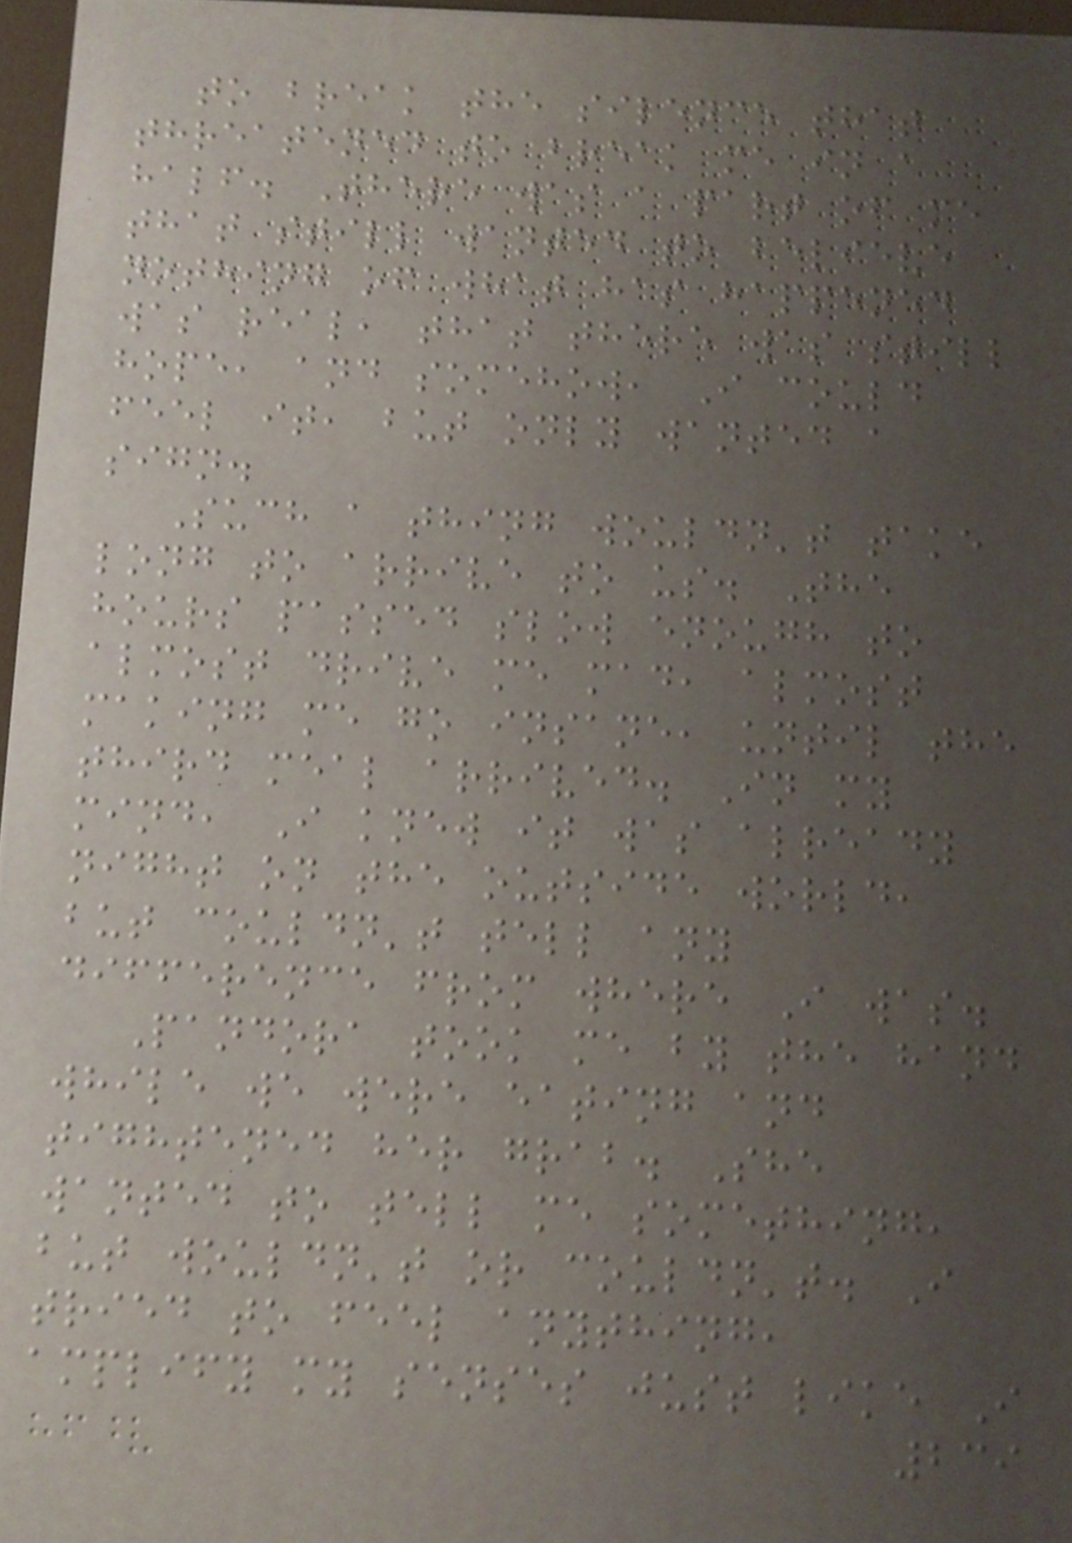to break the silence that
threatened to break me in a
half. There was a part of me
that still wanted to believe
nothing of what has happened
was real, that there was still
hope, and somehow, I could
feel it, but only wanted a
sign.
Such a thing wouldn't take
long to arrive to us. The
hours passed slow enough to
almost drive me mad, almost
making me go insane, until the
third meal arrived. In my
mind, I knew it was already
night on the outside world,
but couldn't tell any
difference from where I was.
Pandora took me by the hand
while we were eating and
tightened her grab. She
wanted to tell me something,
but wouldn't or couldn't. I
tried to feel anything,
amplify my senses just like I
239
